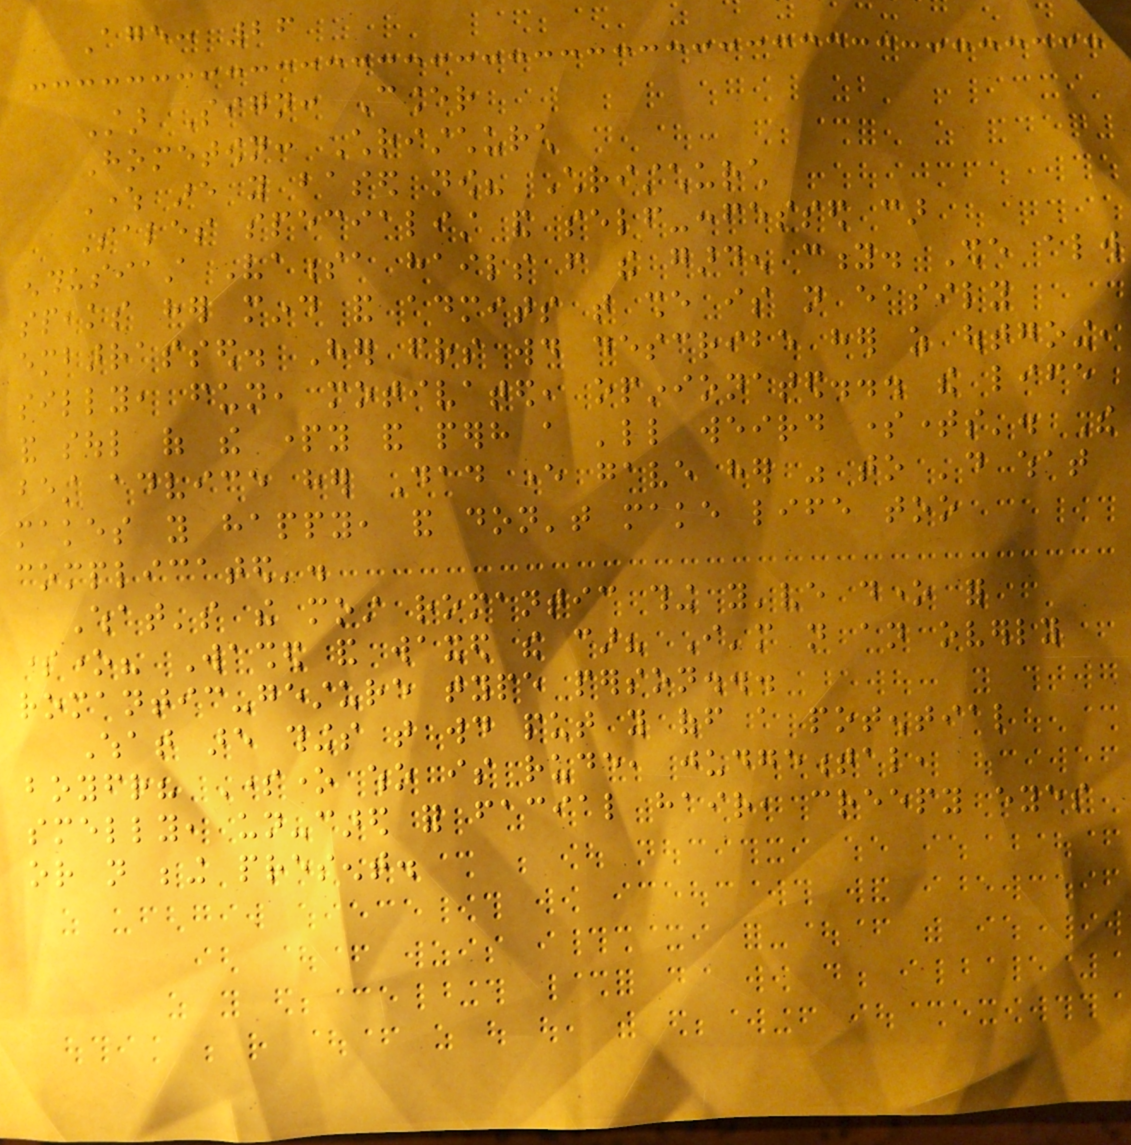Age: 26
Star Sign: Cancer
Hometown: Christchurch
Where are you based now? Christchurch
Sales specialist and self-confessed car
enthusiast Vanessa hails from the garden city. She always
speaks her mind and admits that she is not easily
embarrassed. Her friends would describe her as outgoing,
silly, fun, motivated, opinionated... the life
and soul of the party and perhaps a 'little weird sometimes'. The
best advice her Dad ever gave her was to 'do what
makes you happy, and don't make life too
complicated'.
What's the most romantic thing you've done for
someone? Washed and waxed the car? I'm not an overly
romantic-gesture type person...
What are things that would put you off a potential
boyfriend? Someone who is rude, judgemental,
smelly, un-cared for facial hair, creepy eyes
or not being present.
